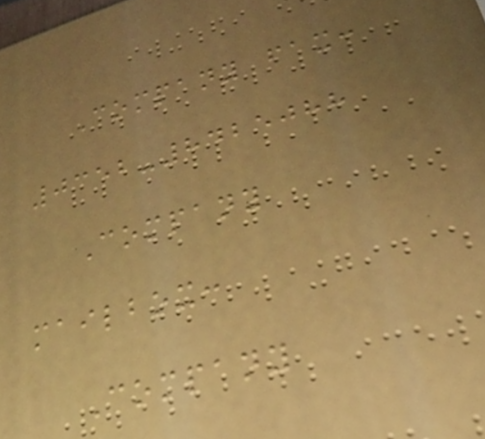Company fax:
0352-8425088
Company
mailbox:
Company
